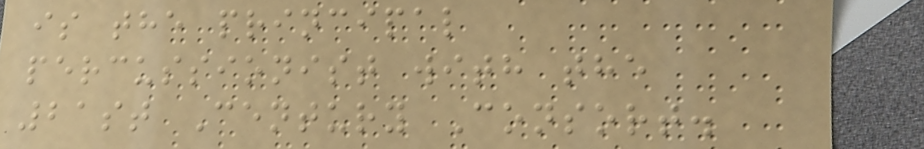is the principal
percussionist with the
21st Century Consort.
